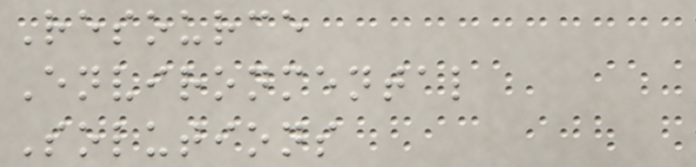Resource
Environmental
Solutions
